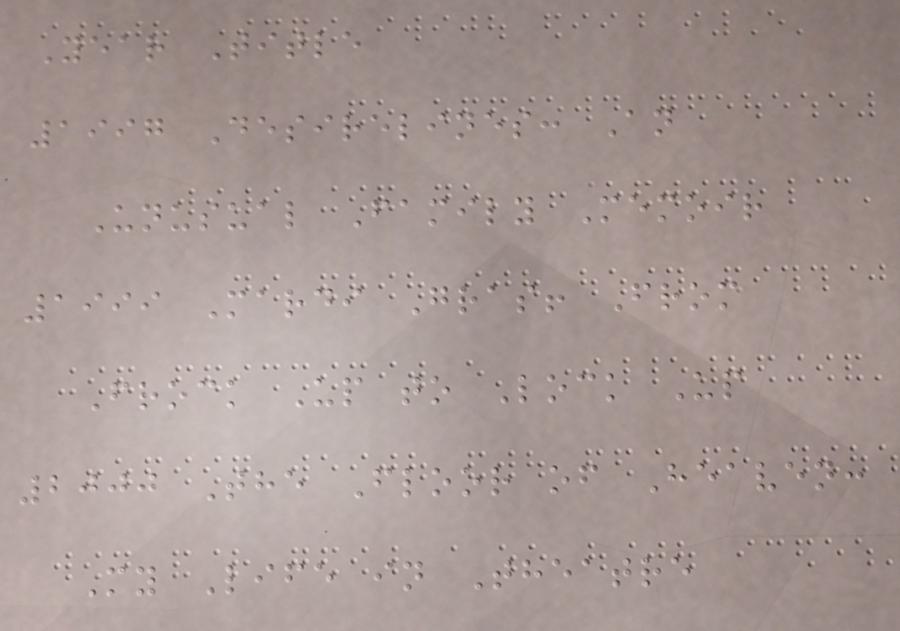Year Title
1997 Desirelines: An
Unusual Family Memoir
1999 Mardi Gras! From
Frock Up to Lock Up
2000 The Floor of Heaven:
My Life in Theatre
